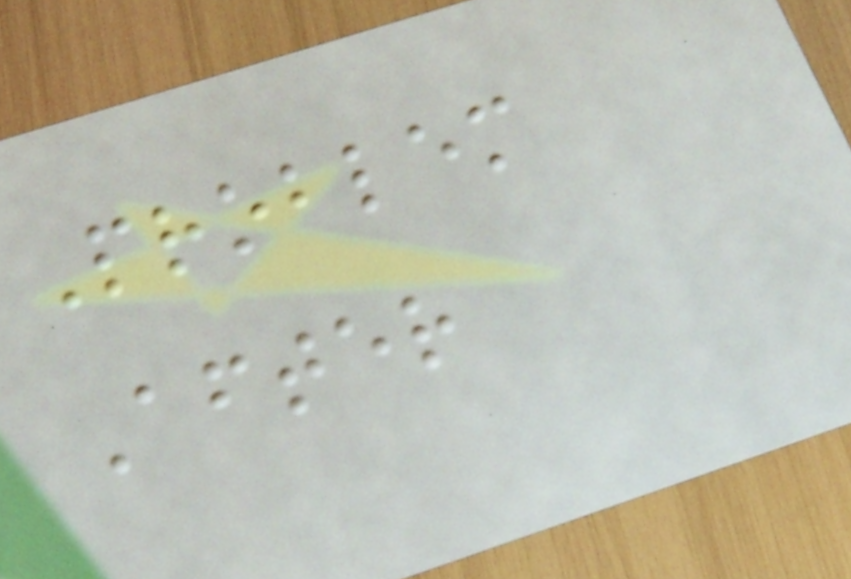Problem
After
